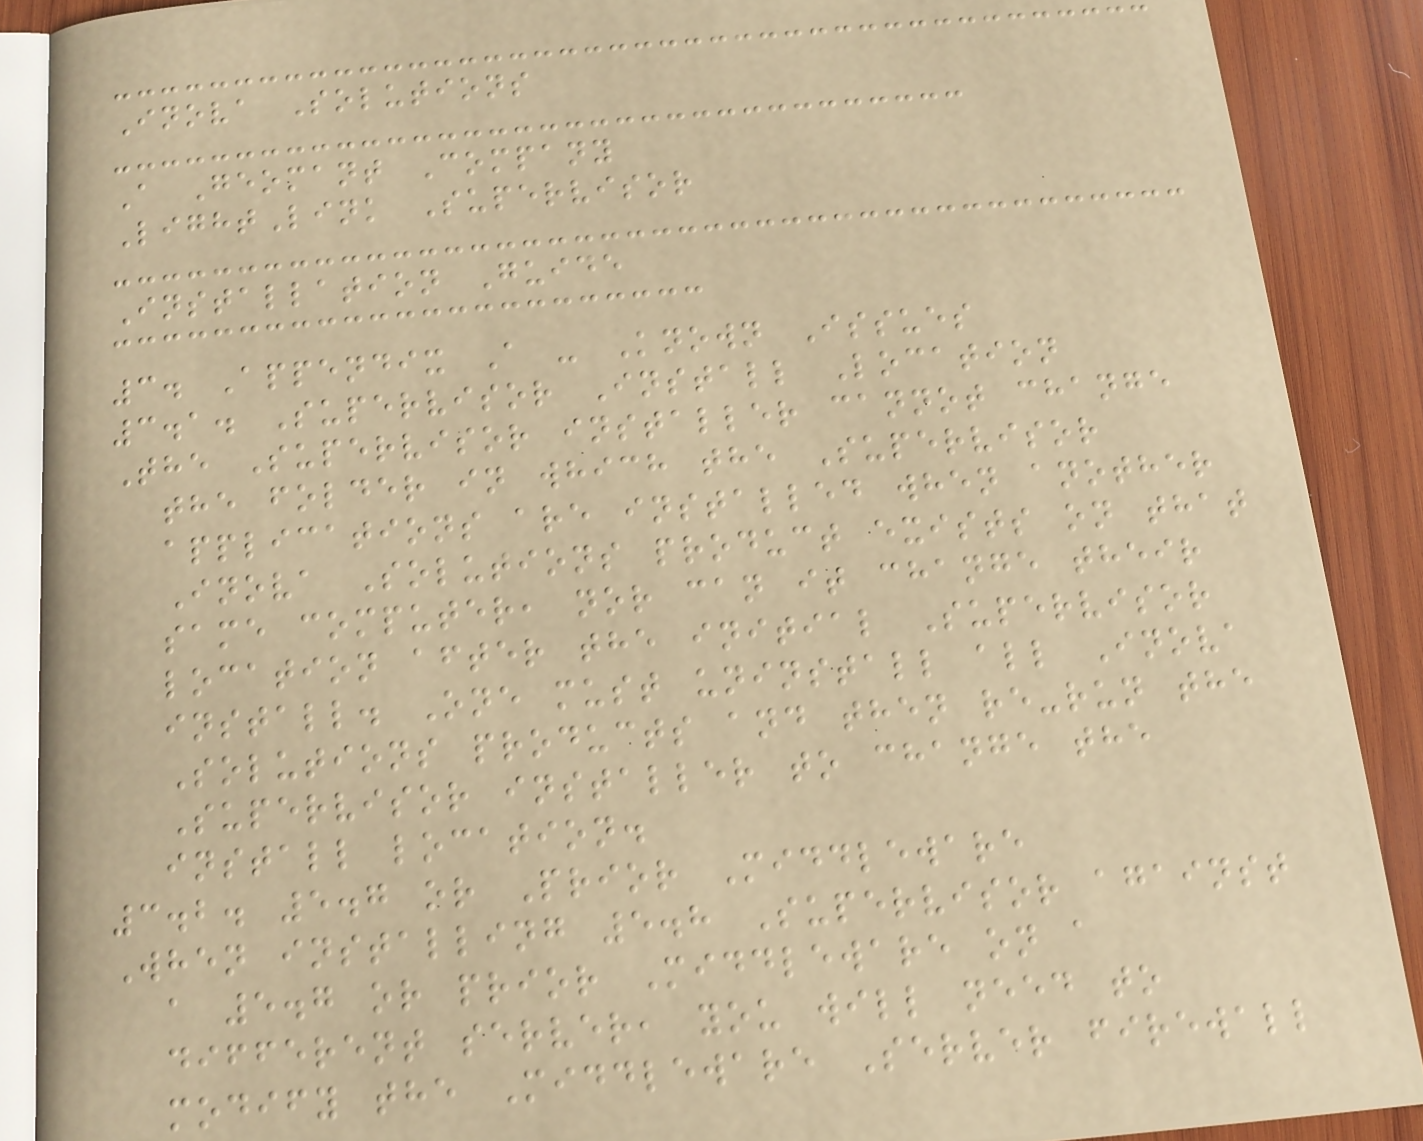Inova Solutions
A Geomant Company
LightLink Supervisor
Installation Guide
3. Appendix A - Known Issues
3.1. Supervisor Install Location
The Supervisor installer cannot change
the folder in which the Supervisor
applications are installed when another
Inova Solutions product exists on that
same computer, nor can it change their
location after the initial Supervisor
install. One must uninstall all Inova
Solutions products and then re-run the
Supervisor installer to change the
install location.
3.2. 5.7 or Prior Middleware
When installing 5.8 Supervisor against
a 5.7 or prior Middleware on a
different server, you will need to
modify the Middleware Server firewall
